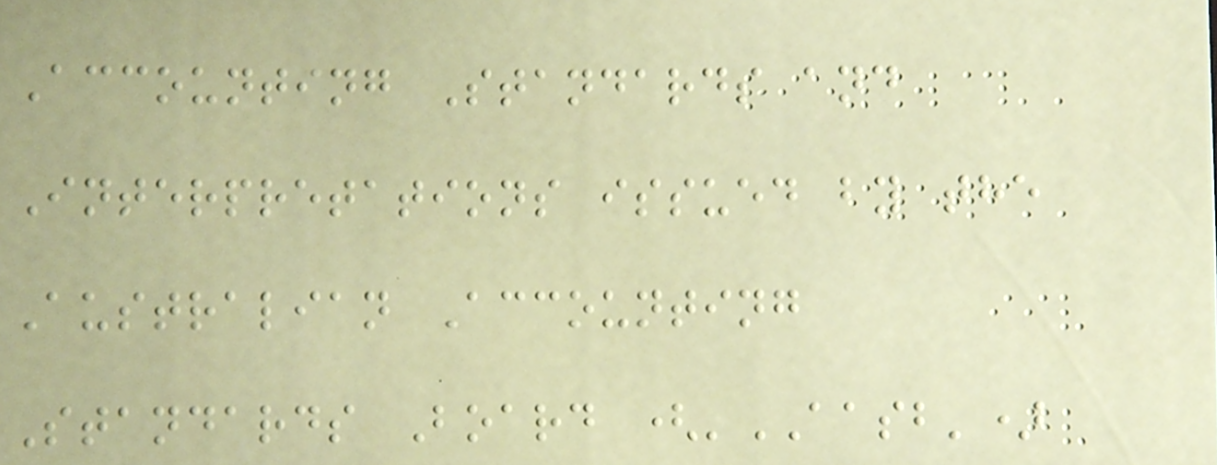Accounting Standards and
Interpretations issued by the
Australian Accounting
Standards Board ('AASB')
